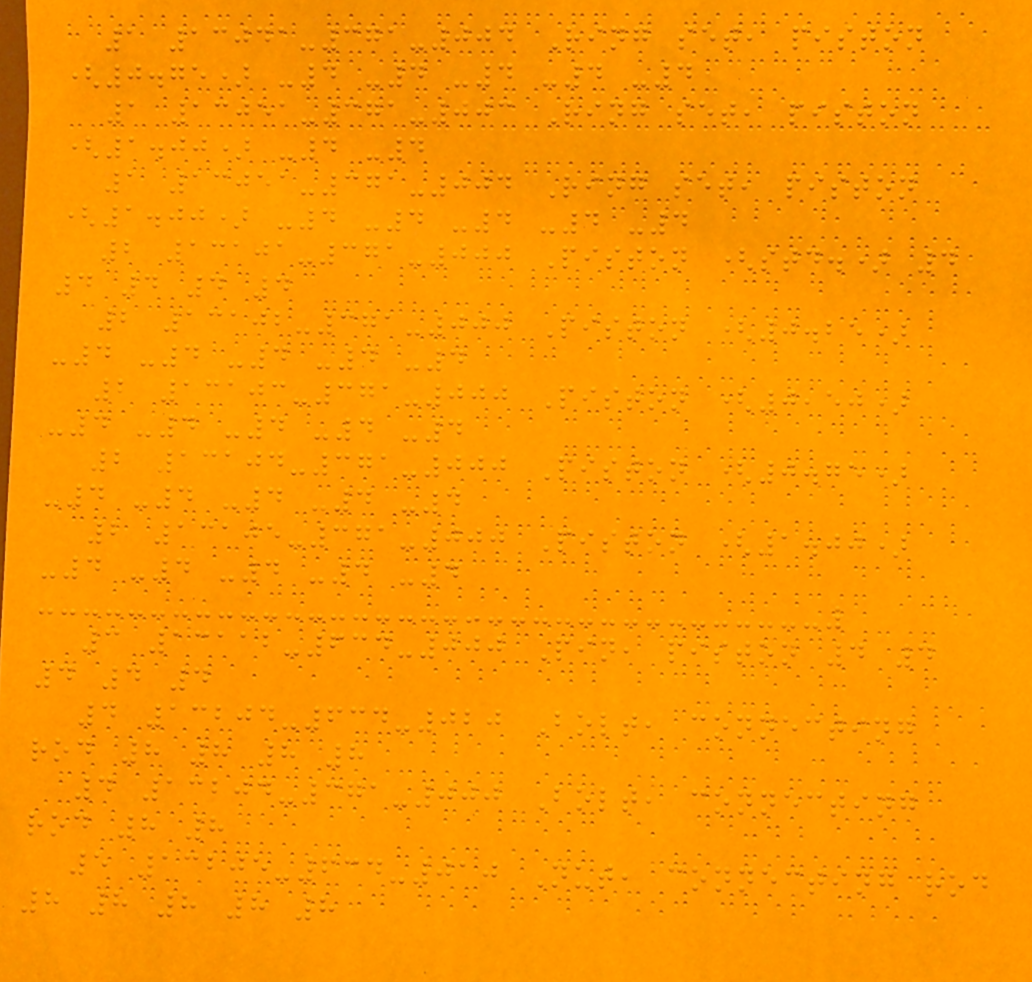1 13041-371-004 Ring set, piston
(0.75) -4 -4 -4 -4 -4
1 13051-371-003 Ring set, piston
(1.00) -4 -4
1 13051-371-004 Ring set, piston
(1.00) -4 -4 -4 -4 -4
2 13101-371-000 Piston (std.) 4
4 4 4 4
2 13102-371-000 Piston (0.25)
-4 -4 -4 -4 -4
2 13103-371-000 Piston (0,50)
-4 -4 -4 -4 -4
2 13104-371-000 Piston (0.75)
-4 -4 -4 -4 -4
2 13105-371-000 Piston (1.00)
-4 -4 -4 -4 -4
3 13112-634-000 Pin, piston 4 4
4 4 4
4 13204-634-020 Bolt, connecting
rod 8 8 8 8
4 13204-371-000 Bolt, connecting
rod 8 8
5 13205-634-010 Nut, connecting rod
8 8 8 8 8
